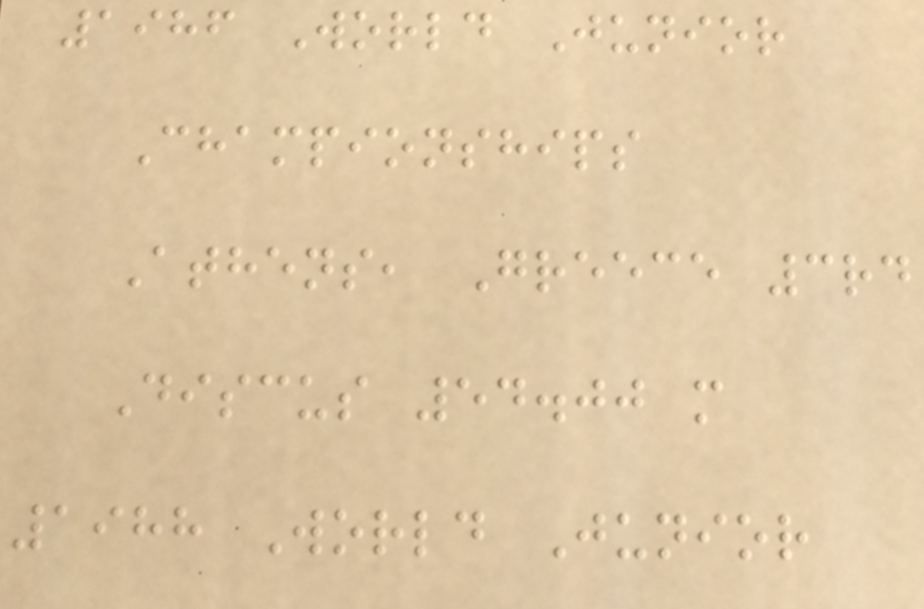1986 World Junior
Championships
Athens, Greece 3rd
Discus 54.00 m
1988 World Junior
